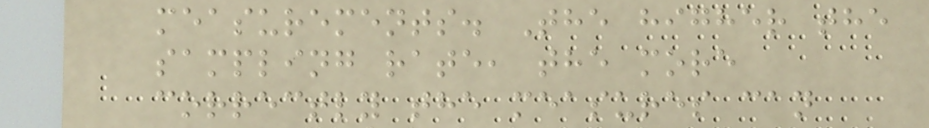measurements. The higher the
sampling rate, the more
correctly the measures can
